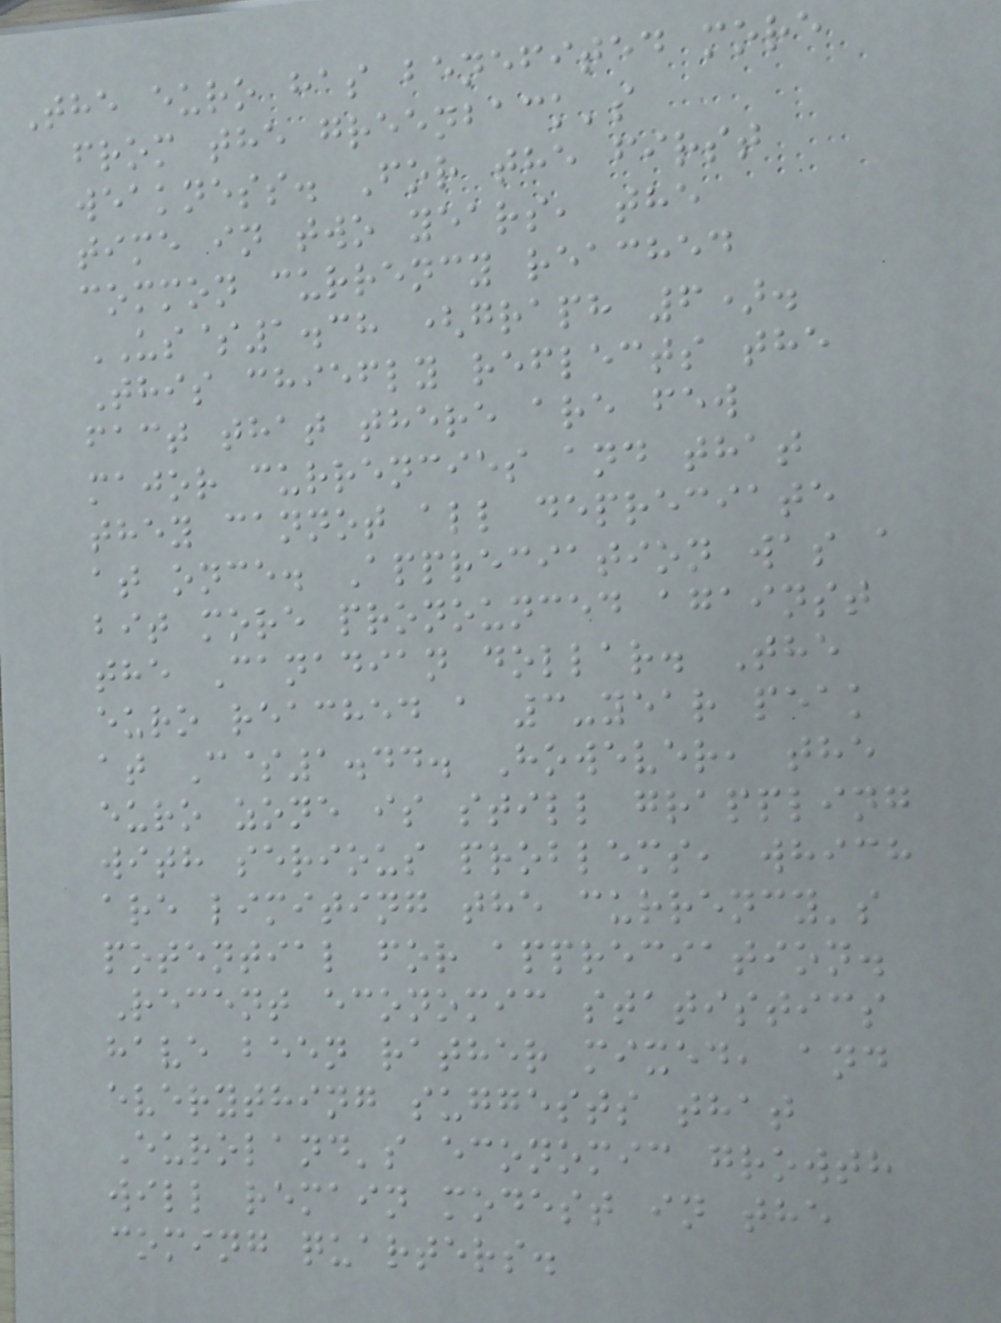The euro has benefited more
from the greenback's
weakness. For the first
time in two years, the
common currency reached
US$1.38 (graph 6).
This chiefly reflects the
fact that there are few
major currencies and that
they cannot all depreciate
at once. Appreciation was a
bit more pronounced against
the Canadian dollar. The
euro reached a 3-year peak
at C$1.44. However, the
euro zone is still grappling
with serious problems, which
are limiting the currency's
potential for appreciation.
Recent economic statistics
have been rather mixed, and
everything suggests that
Euroland's economic growth
will remain modest in the
coming quarters.
